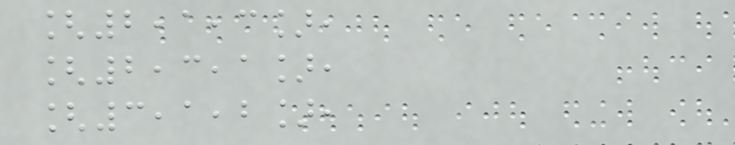[2,1,3],
[2,3,1],
[3,1,2],
